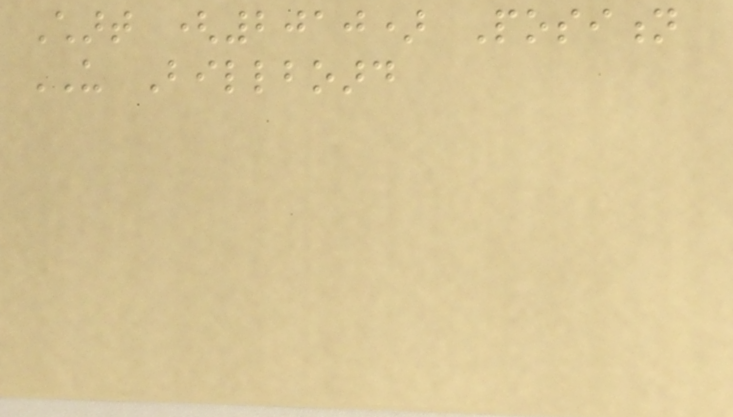Chart (2010) Position
US Billboard
